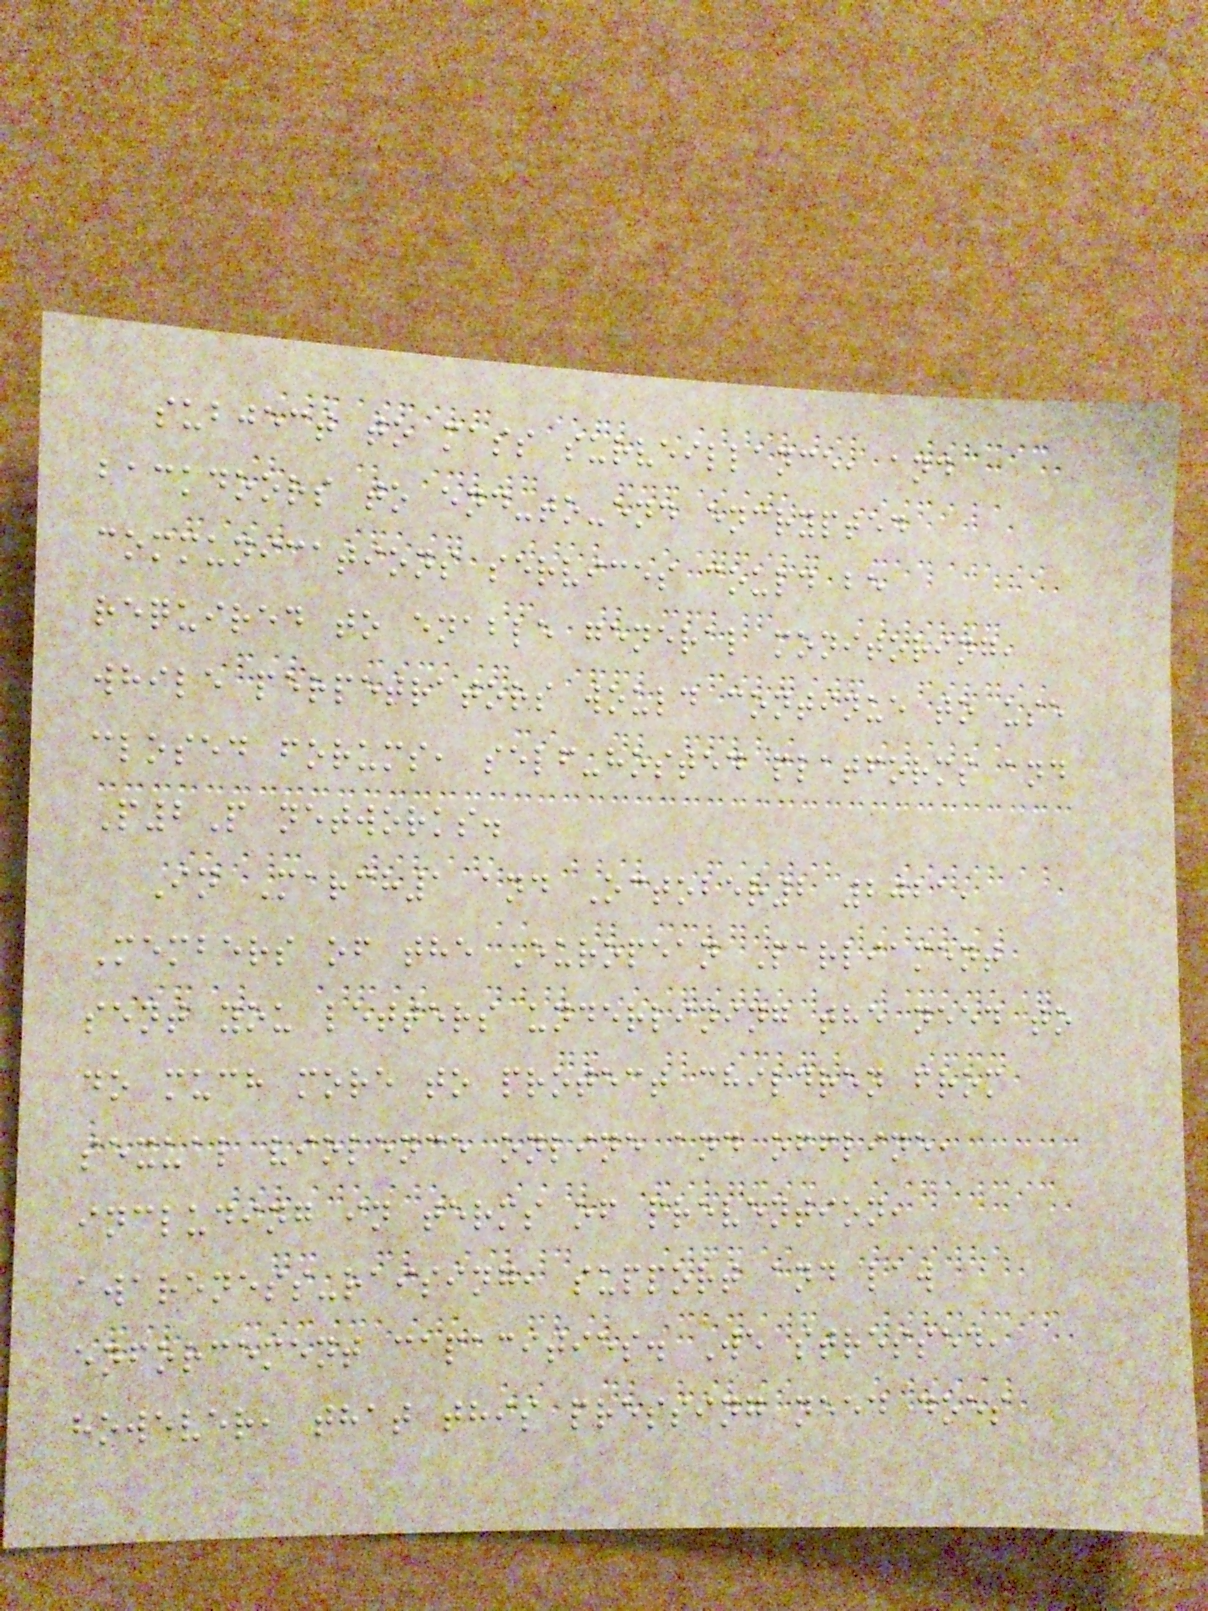subject to mass surveillance, and
backdoors to end-to-end encrypted
communications services could be
required to enable general monitoring,
while perpetrators would continue to use
closed forums, self-hosted platforms and
P2P networks.
In March1 and October2 2021,
Members of the European Parliament
sent you letters underlining the need to
do much more to protect children from
sexual violence online and offline,
including in terms of prevention,
awareness-raising, support and law
enforcement capacities. We stressed,
however, that this pressing need does
